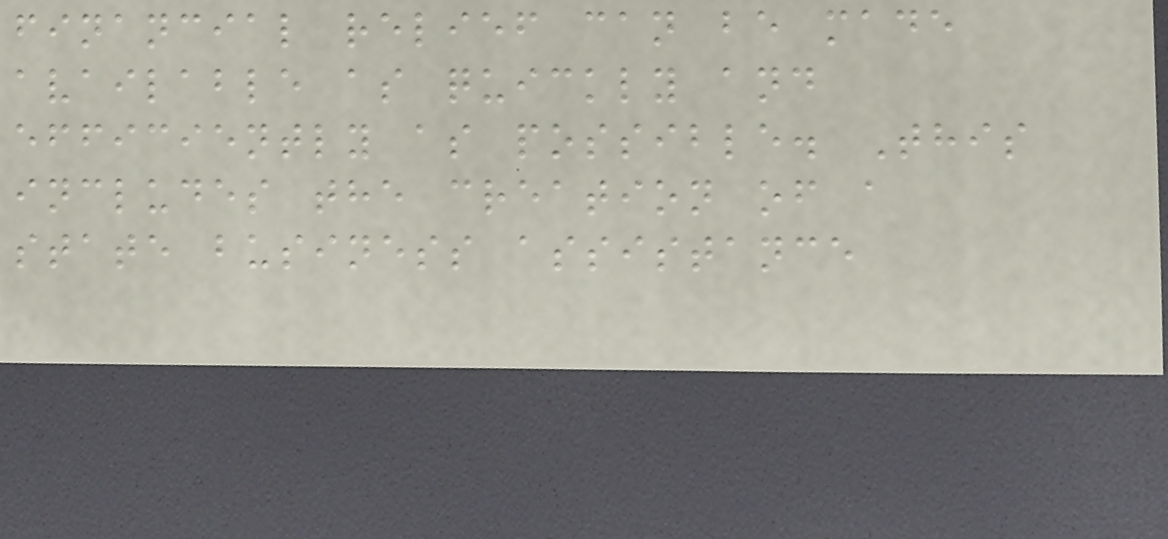financial relief can be made
available as quickly and
efficiently as possible. This
includes the creation of a
state business assistance
